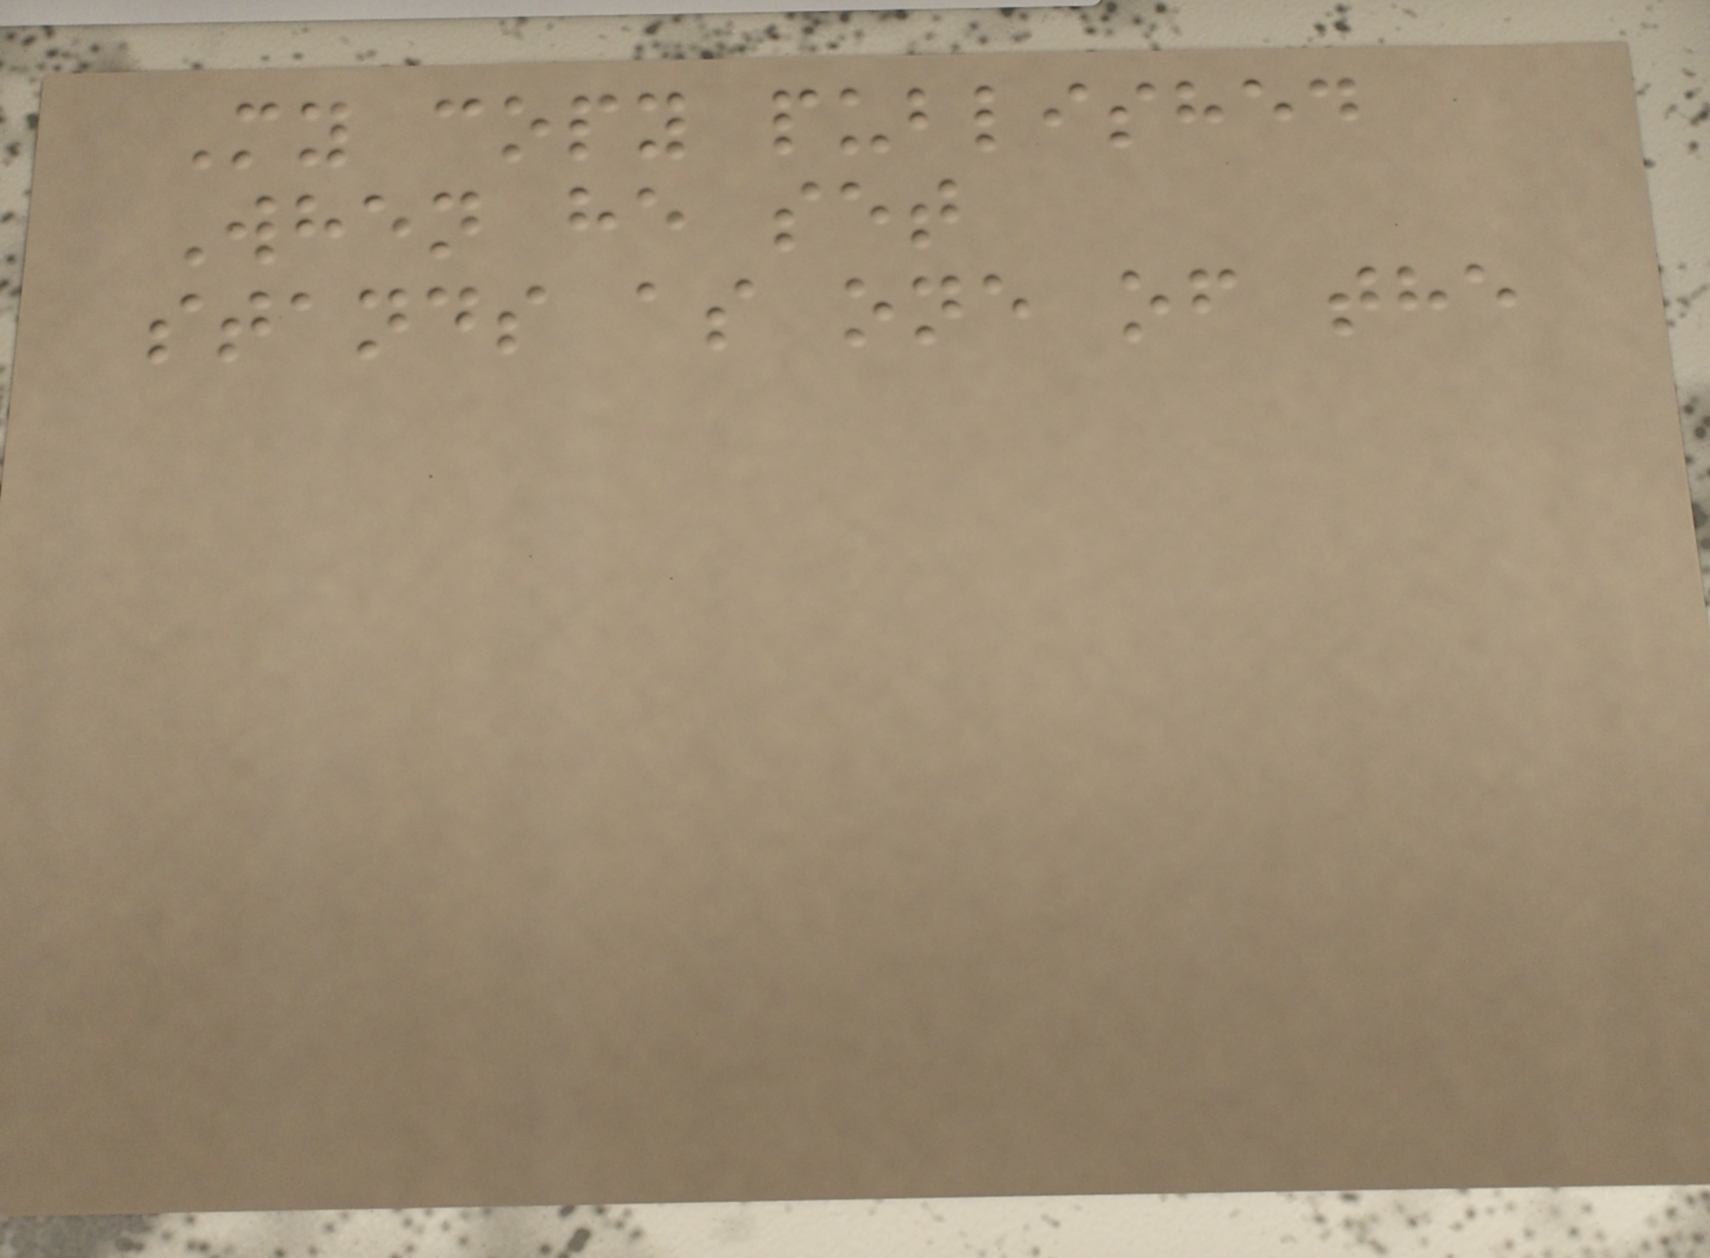My copy published
When he set
stands as one of the
